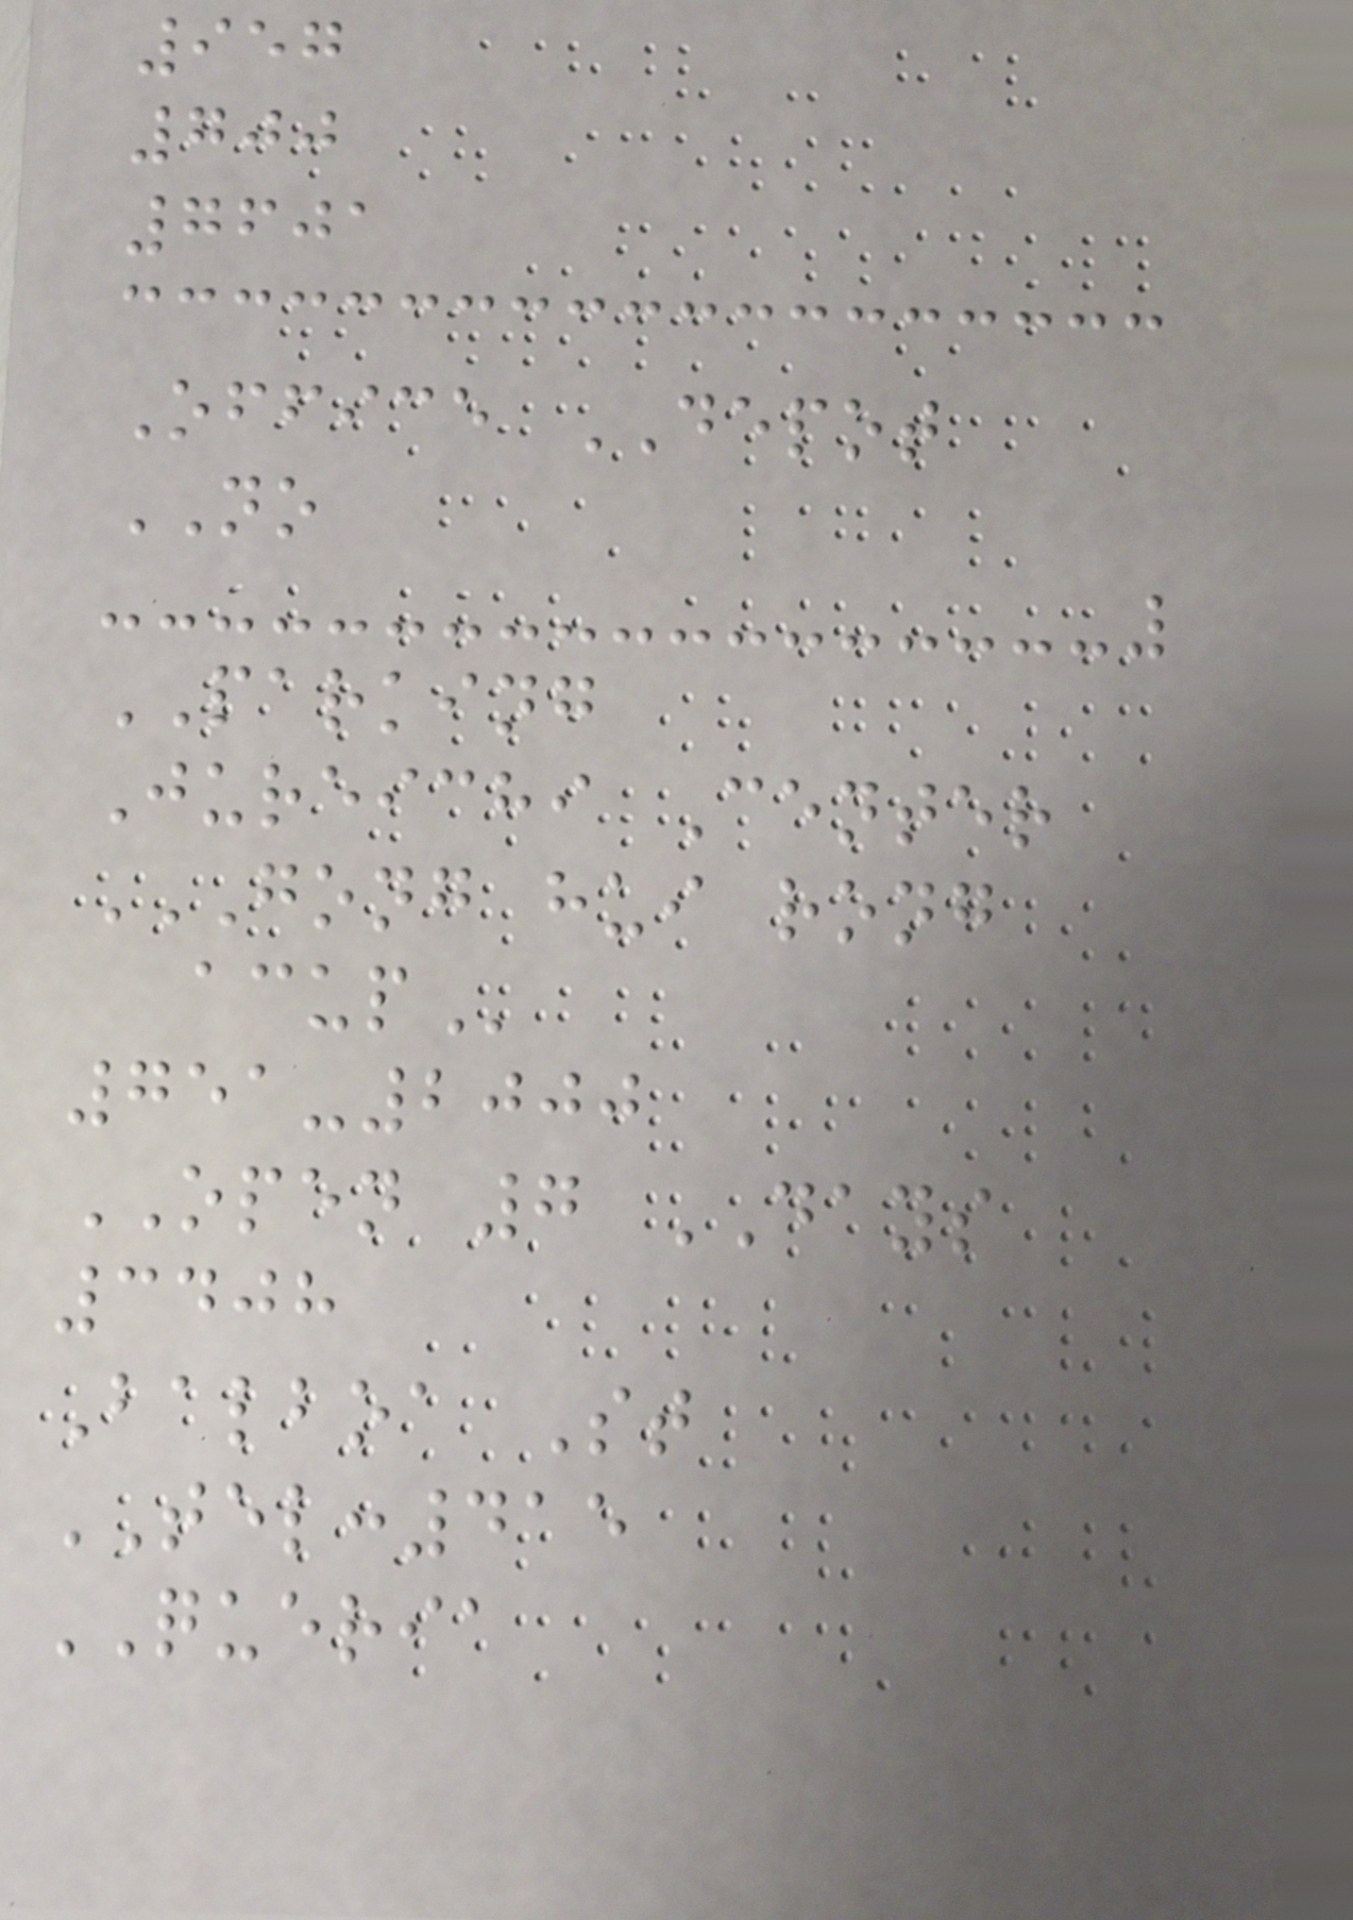957
700
7601
Office DEPOT
NO
PARKING
Jureichi Center
GONG HUI RONG
ACUP
751-2000
OPEN 7 DAYS
3408
Balboa St
TEL:415
QUERIA
